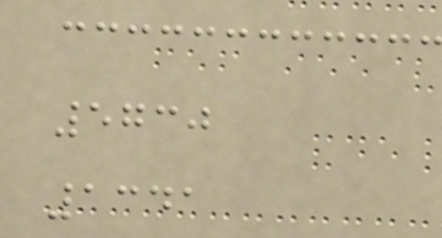5730
1341
